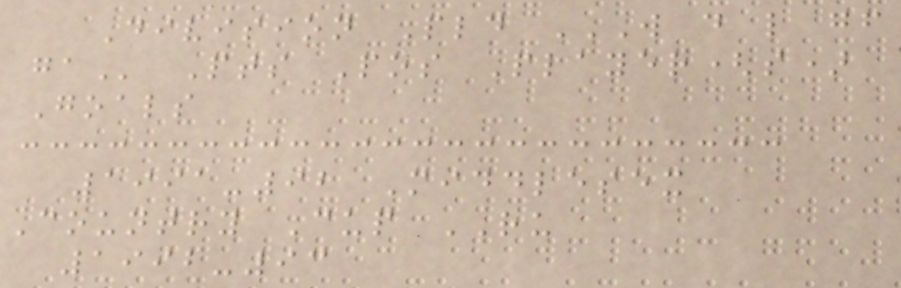Division Pld W D L GF
GA Pts Pos Player(s)
Goals
1991-92 Middlesex
Country Cup RU
1992-93
